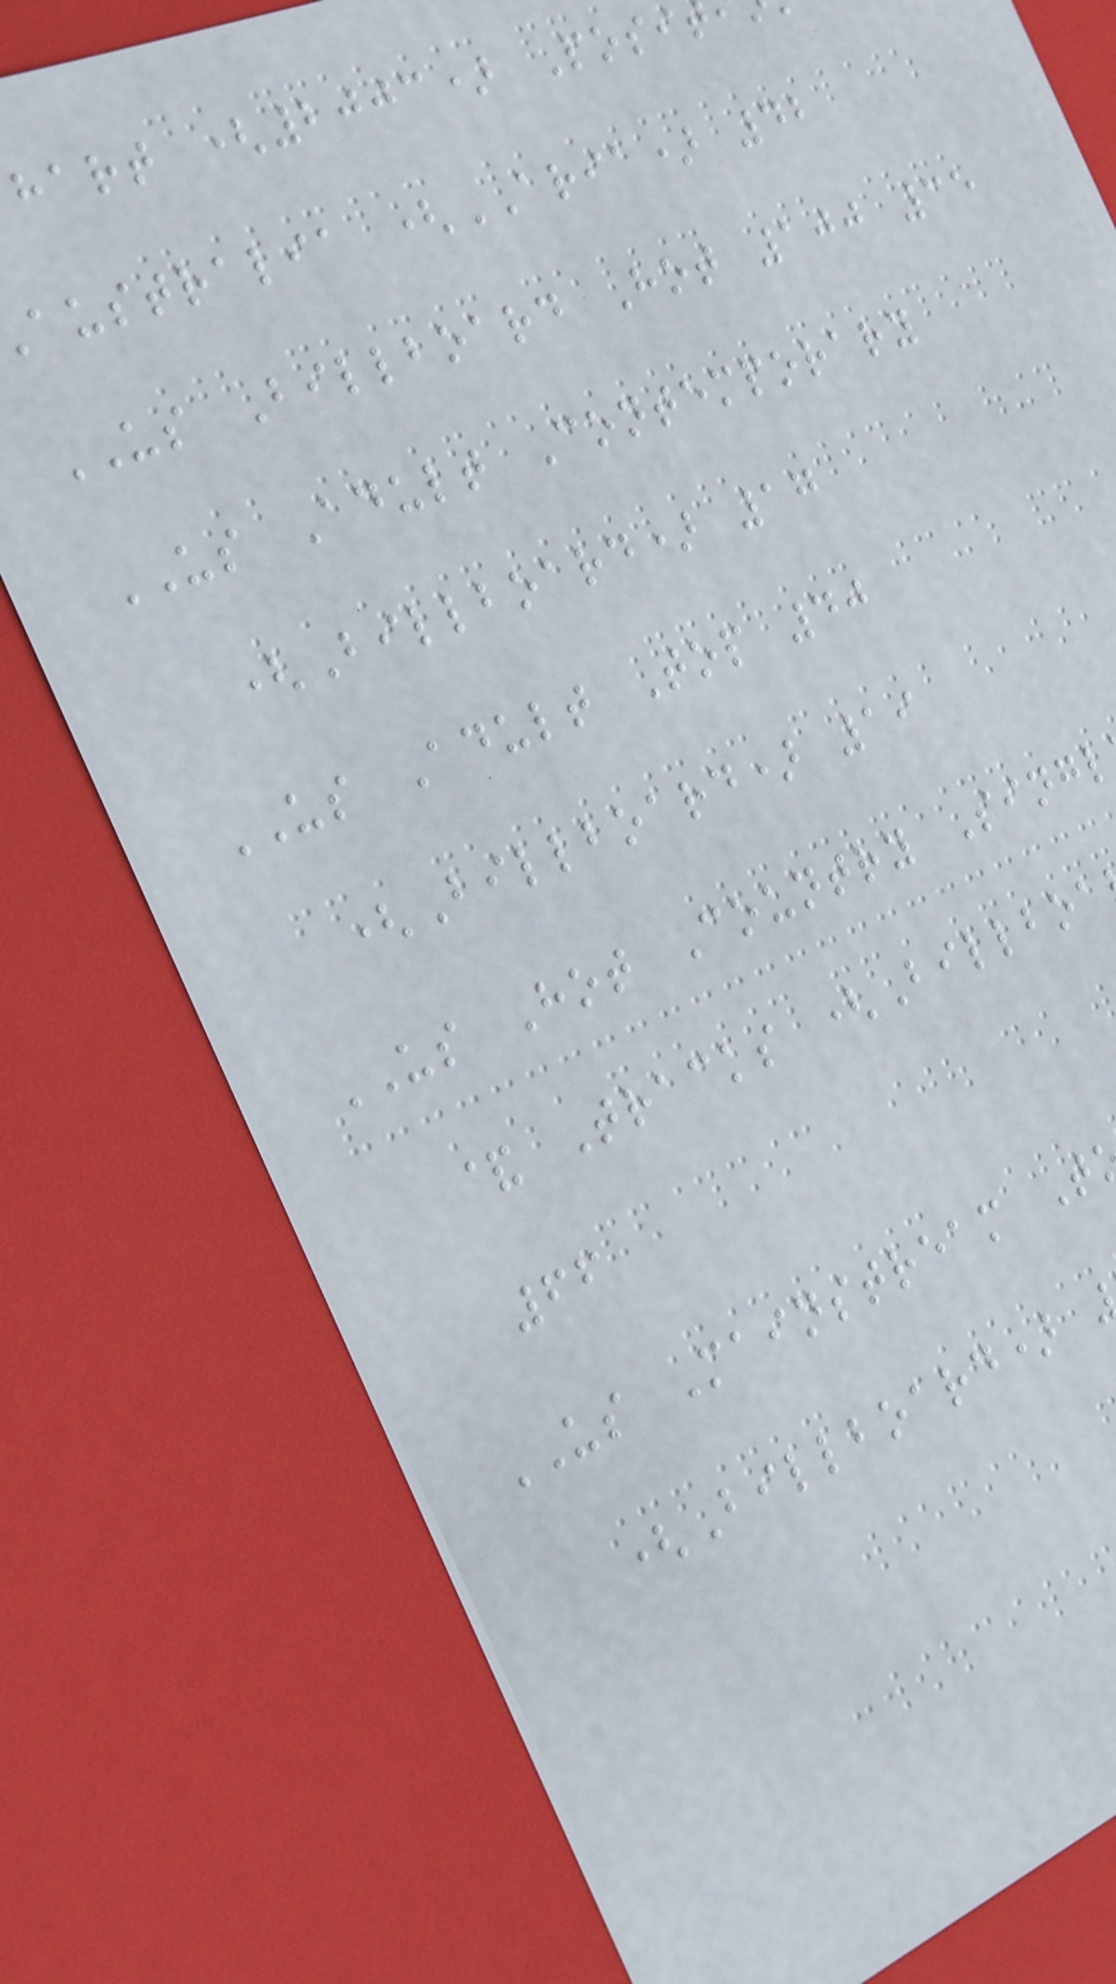hart (2003) Posi
australia (ARIA) 42
US Billboard Hot 100 35
US Adult Contemporary
(Billboard) 17
US Adult Top 40
(Billboard) 19
US Hot Country Singl
& Tracks (Billboa
66
US Mainstream T
(Billboard)
